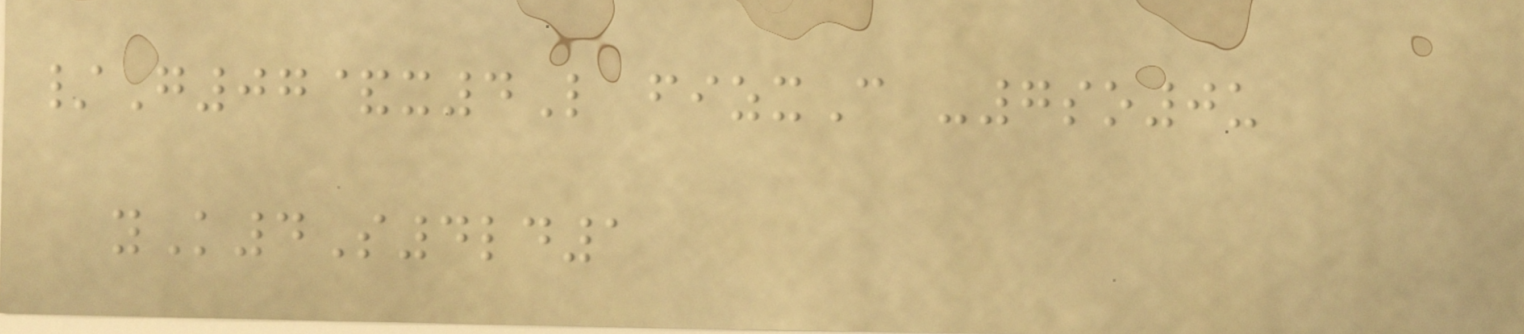/G07&x4L fizxC -7so0u
yK4S4ld1
